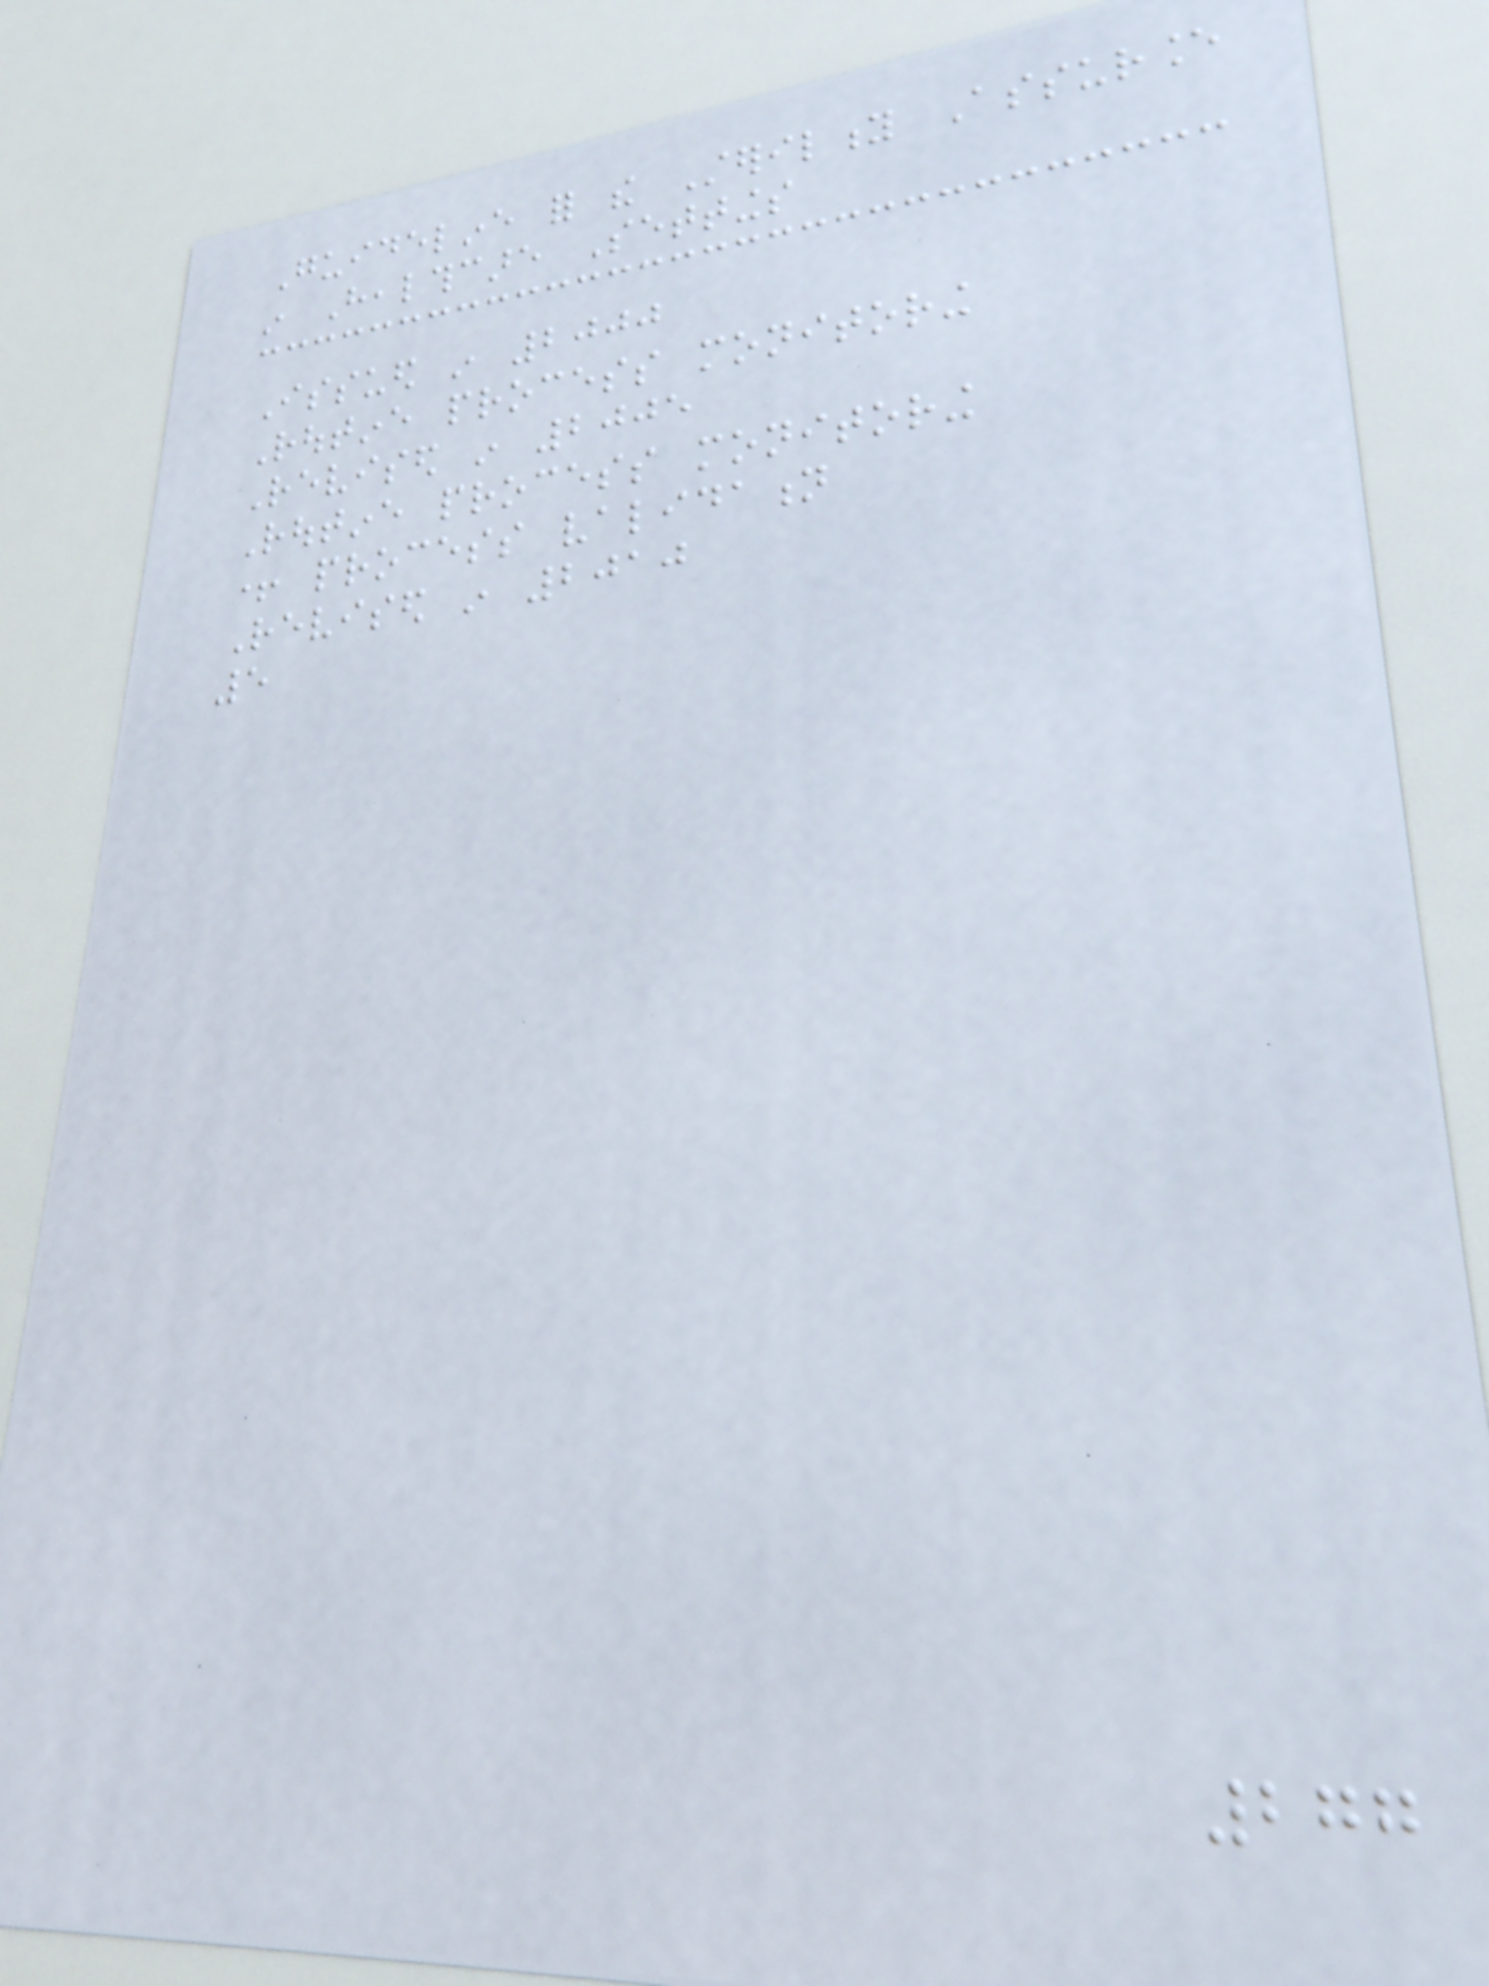Guideline for the Sterility Assurance
in Healthcare Settings
Issued in 2000
Routine process monitoring
Revised in 2005
Routine process monitoring
+ process validation
Revised in 2010
5
277
